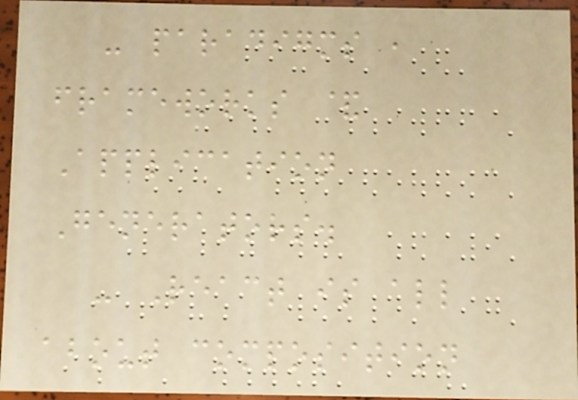- paradigms ,
frameworks &
Application
Generators.
- React is all
about composition
